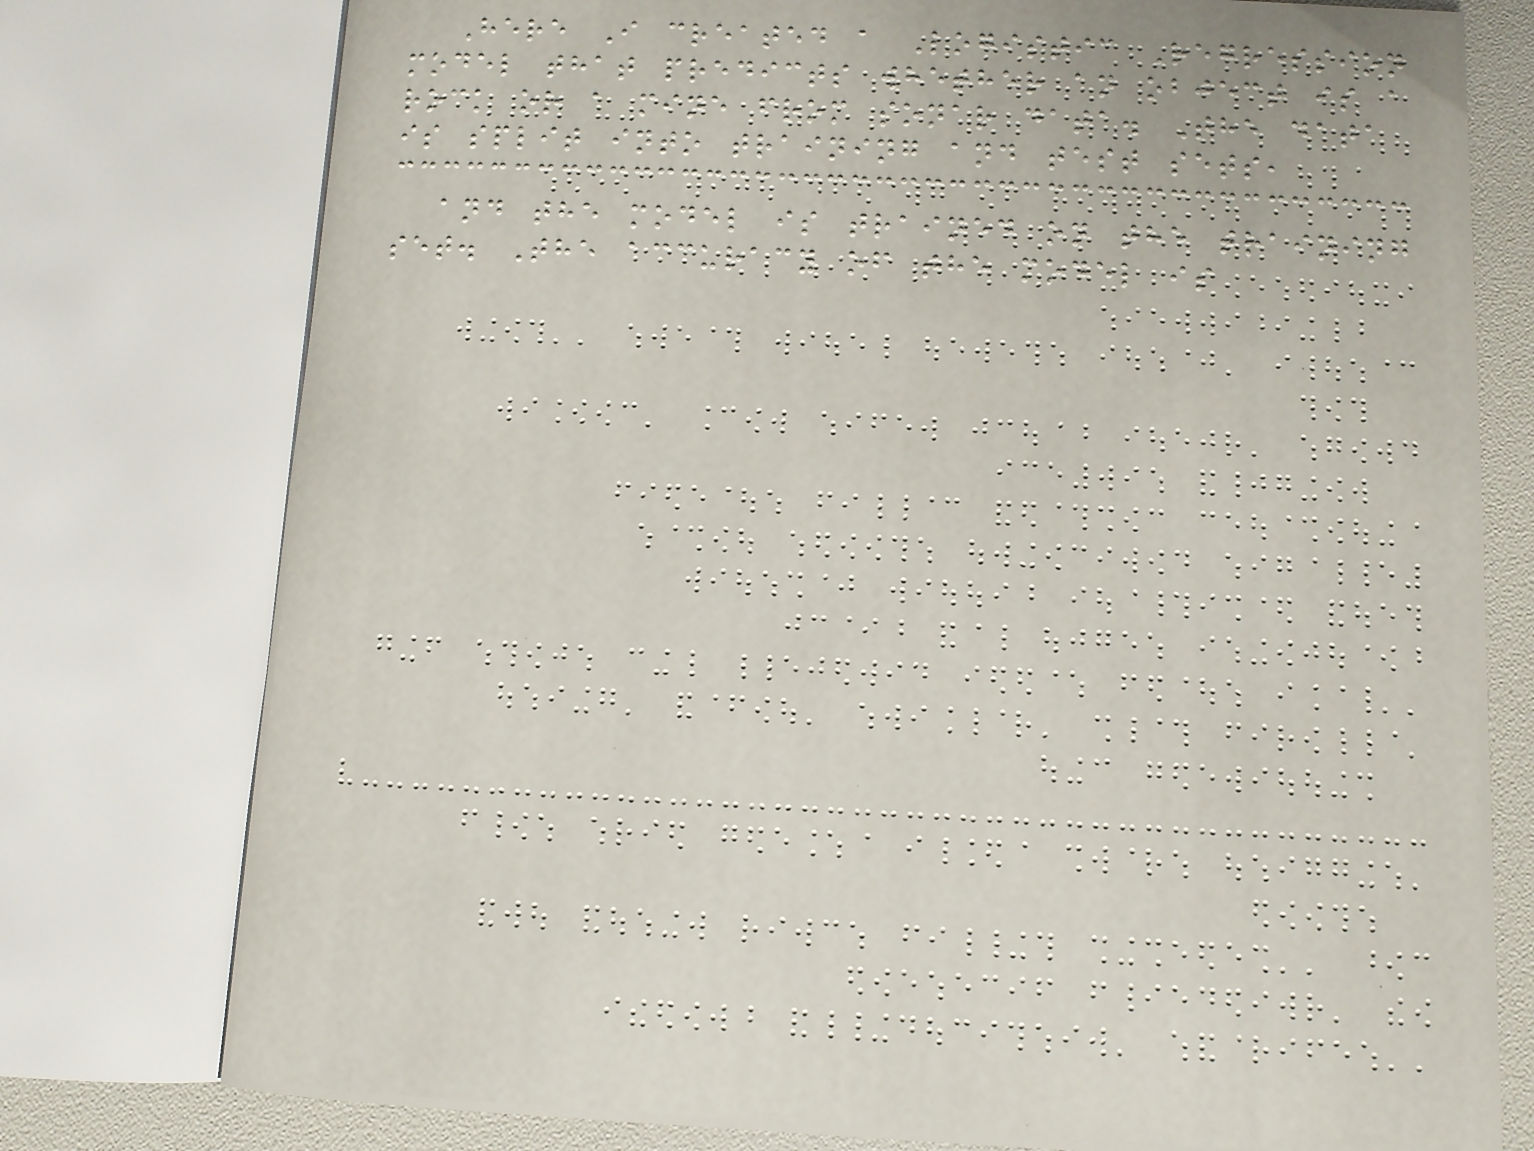Here I created a Logistic Regression
model that predicts whether an object is a
rock or a mine from sonar data. The data
is split into training and test sets,
and the model is trained on the training
set. The accuracy of the model is
